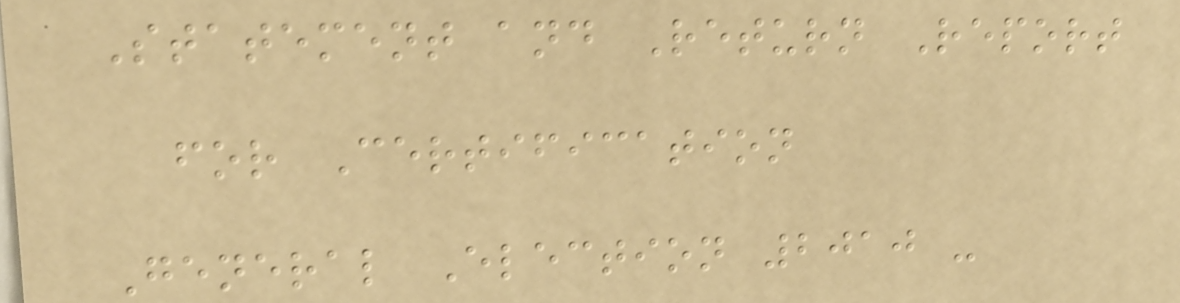Statement and Return Report
for Certification
General Election 2010 -
